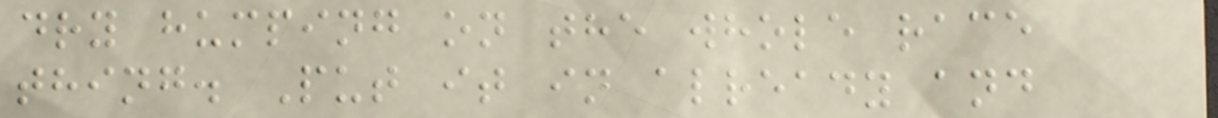dry humping on the whole race
thing. Put it in already and
